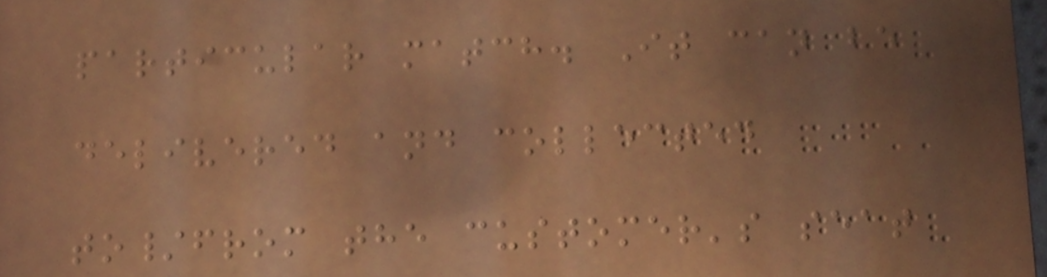particular match. It can be
delivered and collected
to/from the customer's seat
